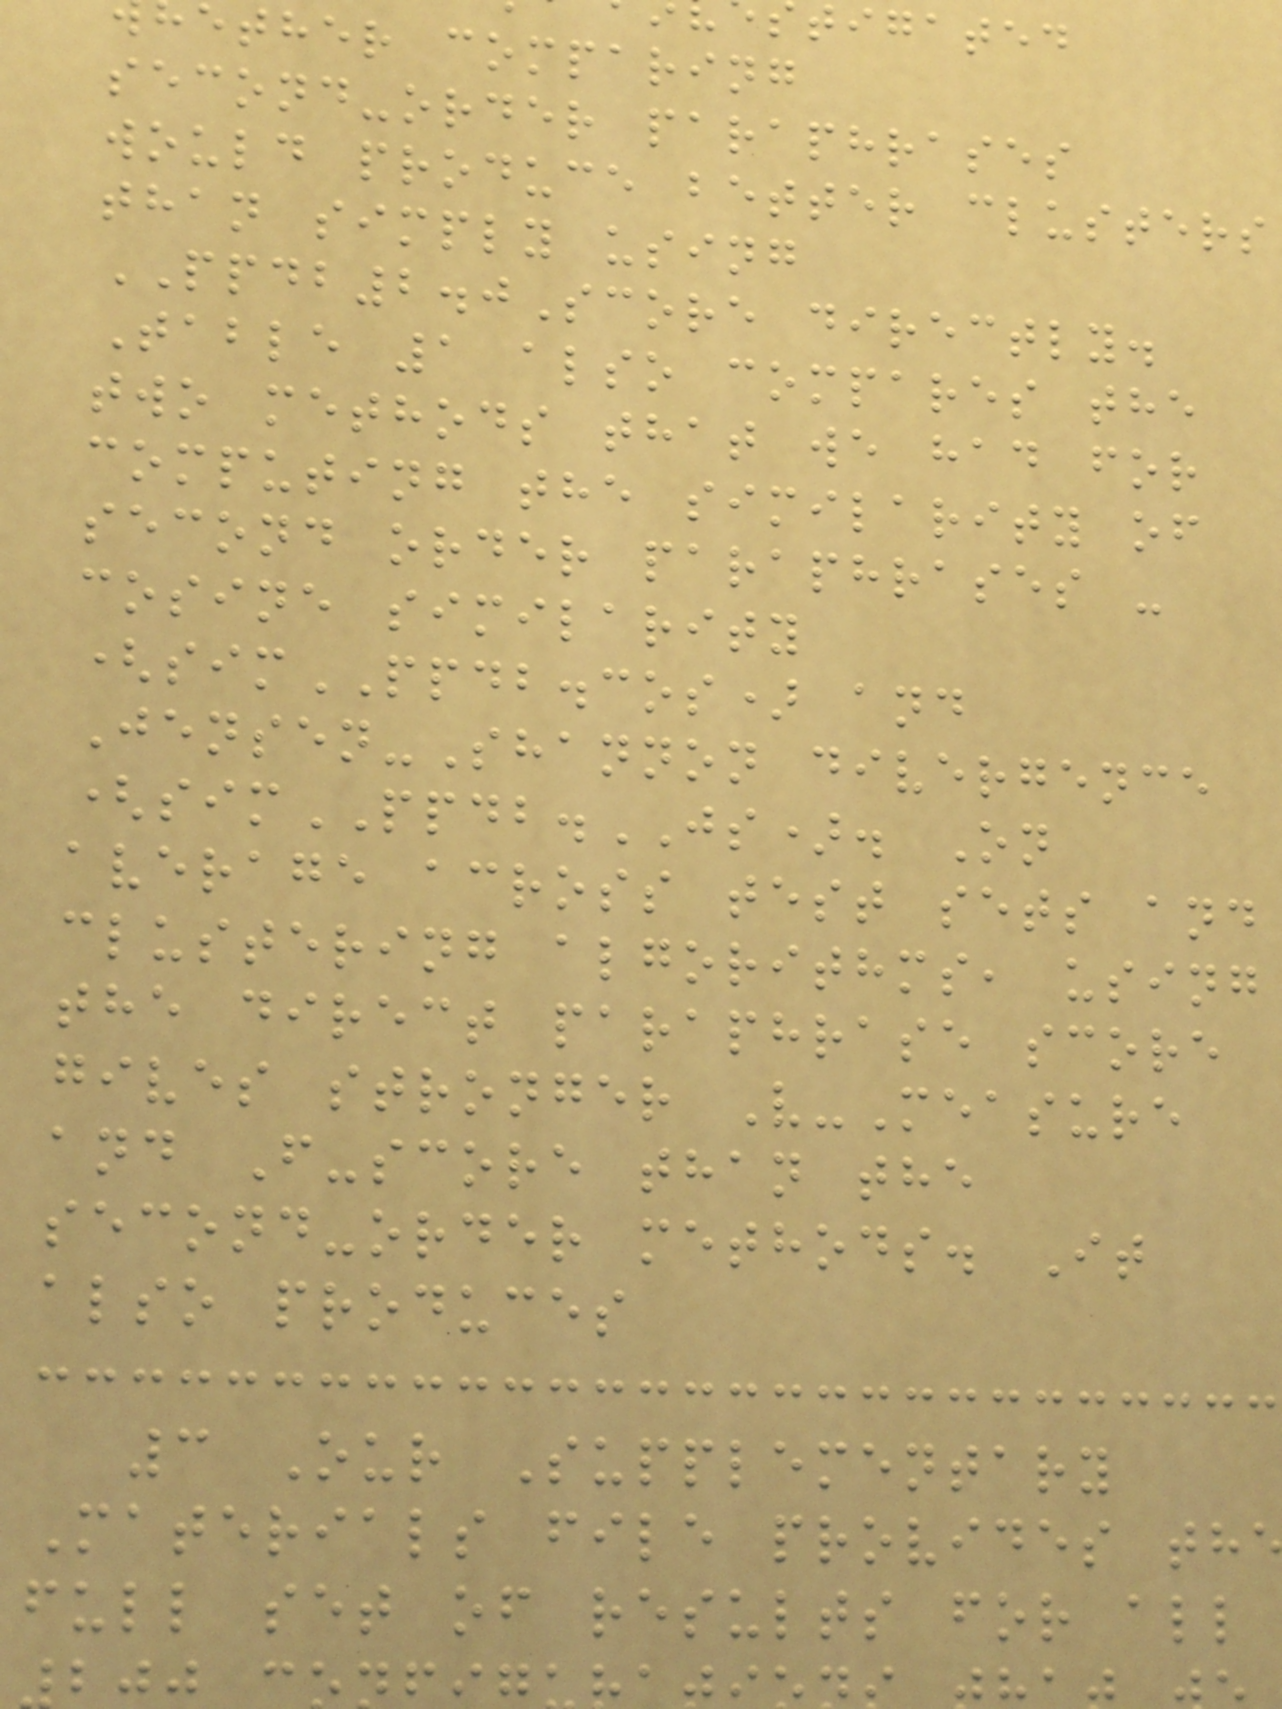tigated
ether comparing
second-order paraphrases
would produce better clusters
than simply using
PPDB2.0Score directly.
Table 1 also compares the
two methods that we had for
computing the similarity of
second order paraphrases -
cosine similarity
(simPPDB.cos) and
Jensen-Shannon divergence
(simPPDB.JS). On
average across test sets and
clustering algorithms, using
the direct paraphrase score
gives stronger V-Measure
and F-score than the
second-order methods. It
also produces
3 Our Supplementary
Materials file provides th
full set of results for all
